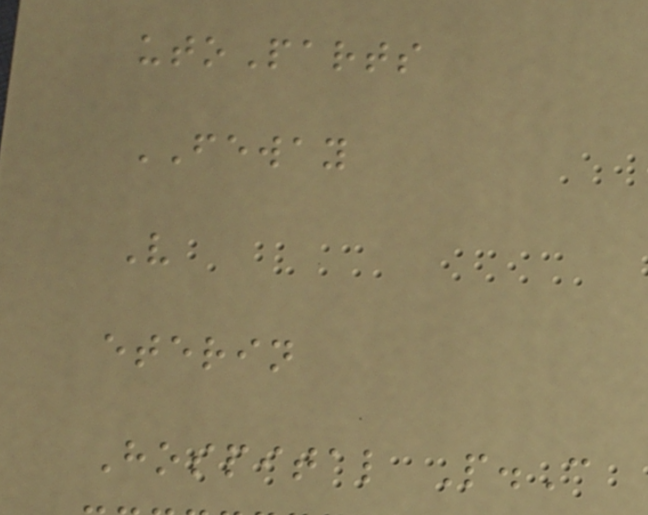utoParts
FEWAY
V
eterin
Hospital P.C
